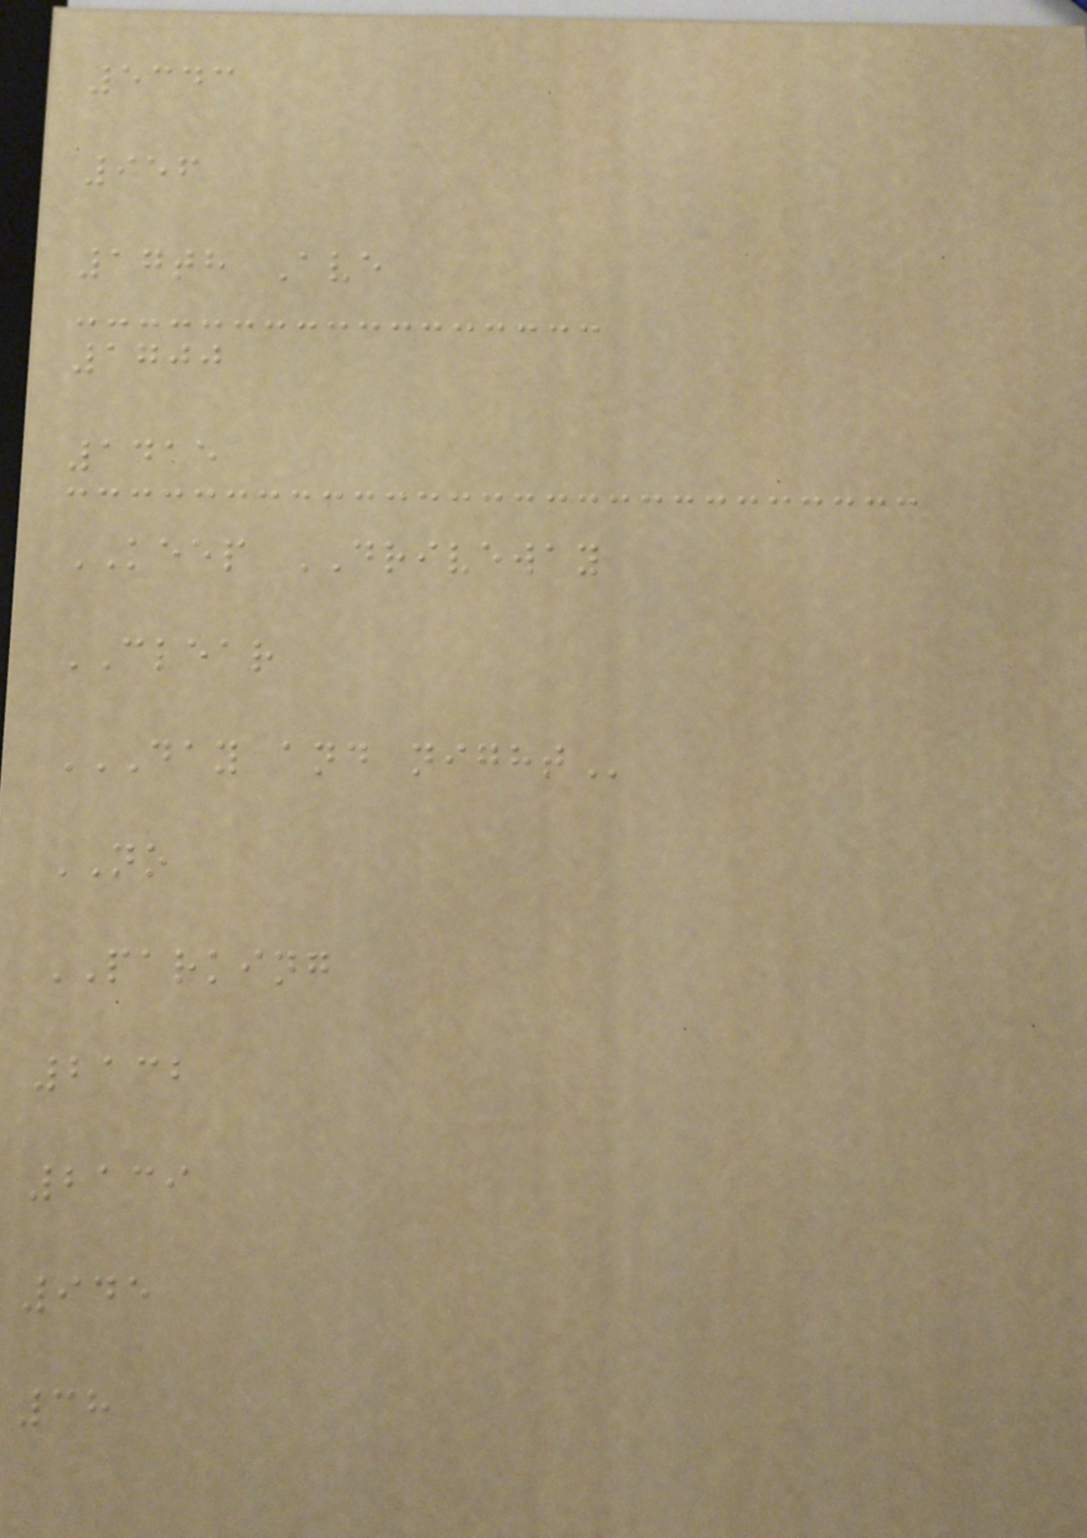5343
956
17th Ave
1700
1415
KEEP DRIVEWAY
CLEAR
DAY AND NIGHT
NO
PARKING
2132
2139
945
38
